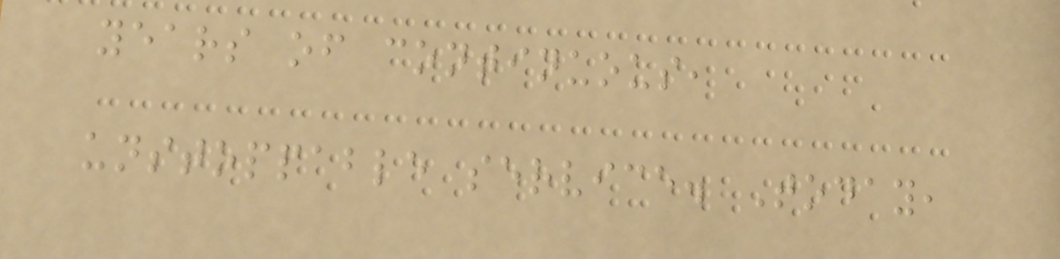years of continuous,
unstoppable service. Today,
